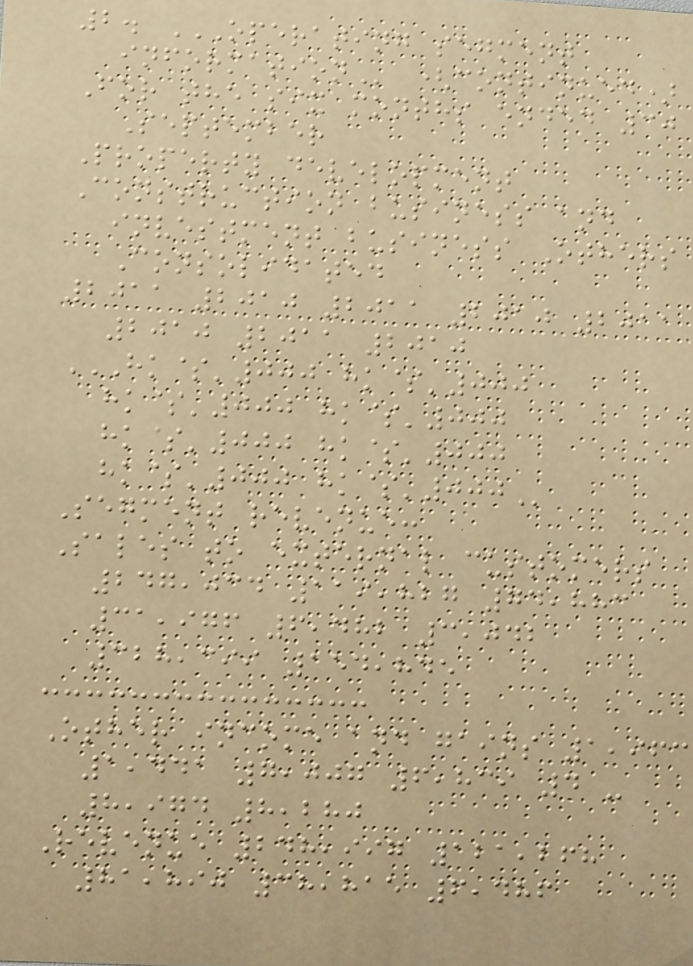2. OPERATING SEGMENT
INFORMATION (continued)
For the six months ended 30
September
Property development
Construction business and
investment business Others
Consolidated
2011 2010 2011 2010 2011
2010 2011 2010
HK$'000 HK$'000
HK$'000 HK$'000
HK$'000 HK$'000
HK$'000 HK$'000
Segment revenue:
Sales to external customers
247,034 119,827 74,883
31,976 6,482 3,042
328,399 154,845
Other income and gains 1,963
1,441 7,007 6,839 4 -
8,974 8,280
Revenue 248,997 121,268
81,890 38,815 6,486
